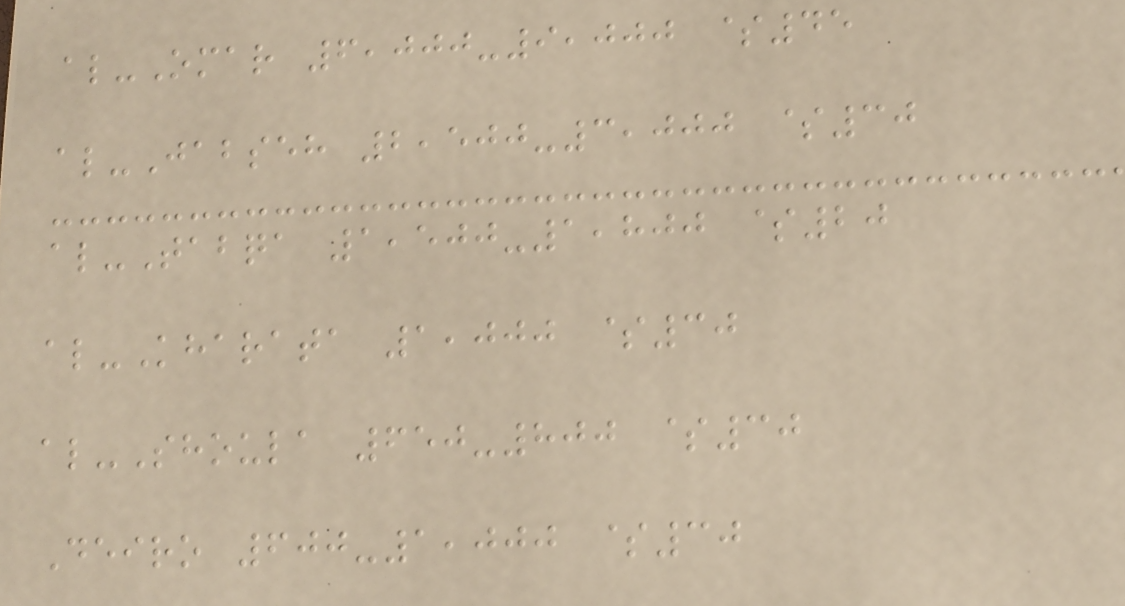al-Omar 6,000-9,000 $45
al-Jabseh 2,500-3,000 $30
al-Tabqa 1,500-1,800 $20
al-Kharata 1,000 $30
al-Shoula 650-800 $30
Deiro 600-1,000 $30
